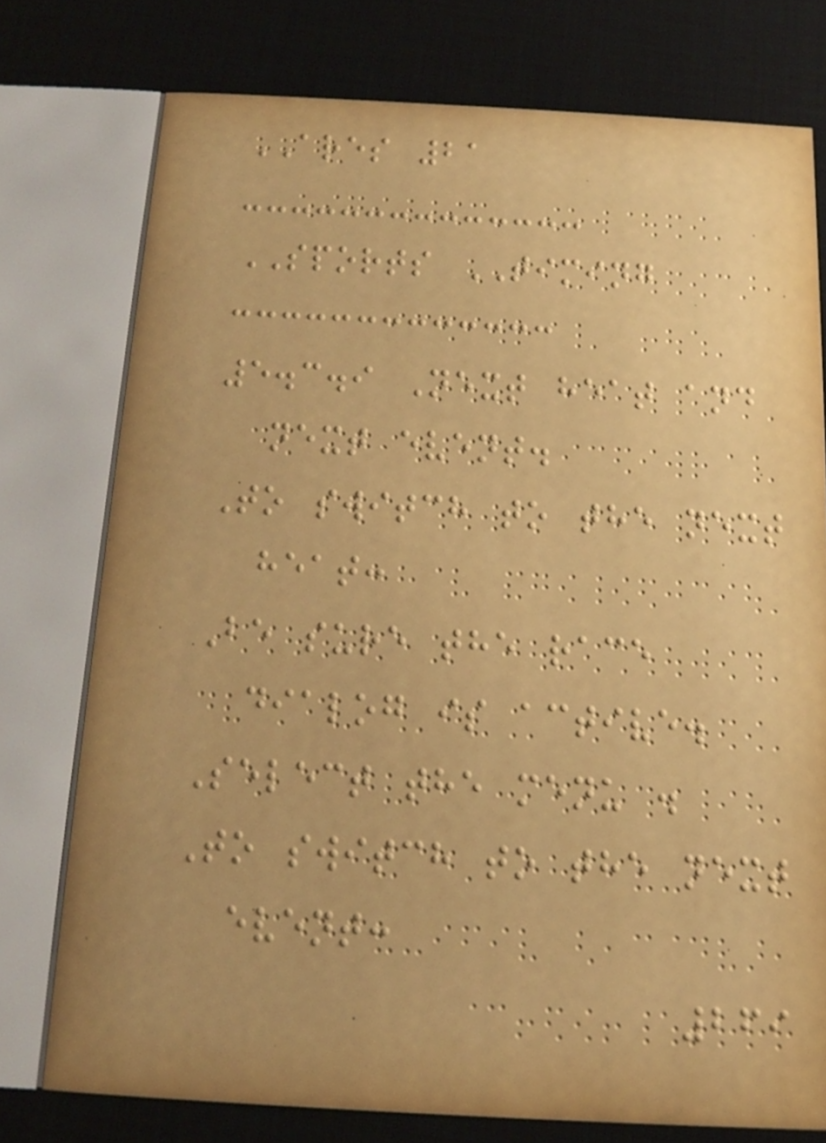ARES 21
SPORTS TIMING
5.3.9 Next heat and
next event.
To switch to the next
heat:
Be sure the race
dialog is active.
Select the menu .
To switch to the next
event:
269
